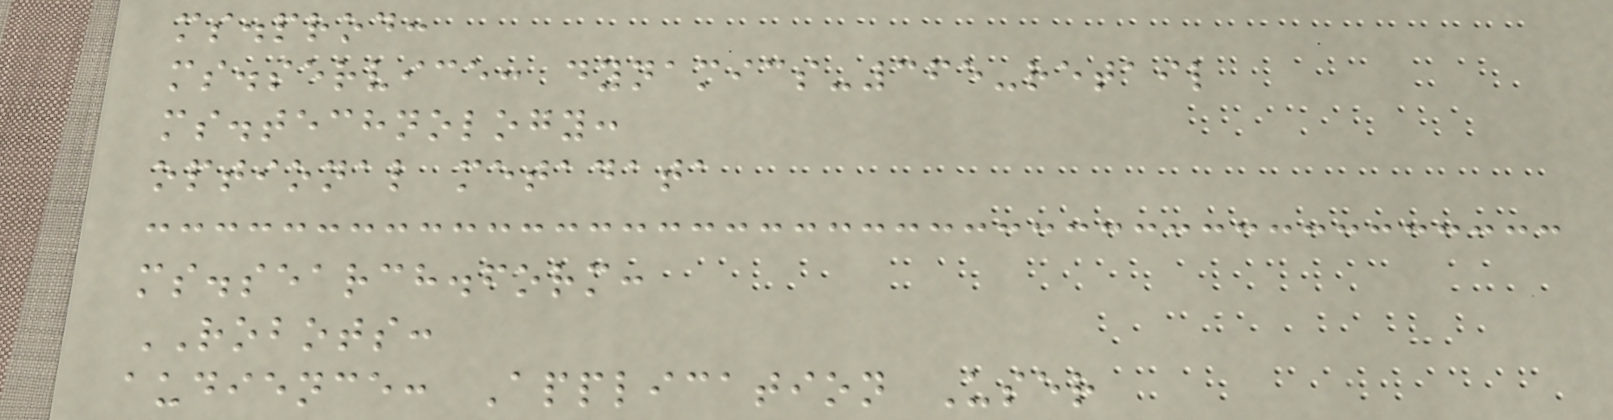ms.prod:
ms.service: dynamics-365-retail
ms.technology:
optional metadata
ms.search.form:
ROBOTS:
audience: Application User
